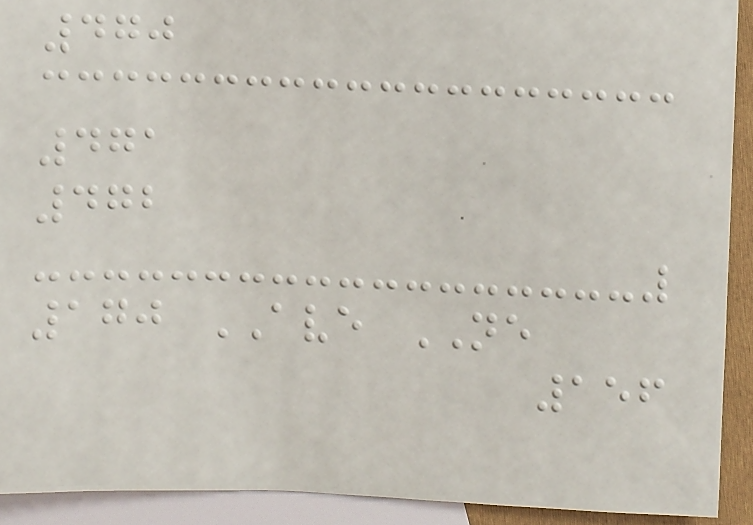470
471
472
170 AVE NE
156
